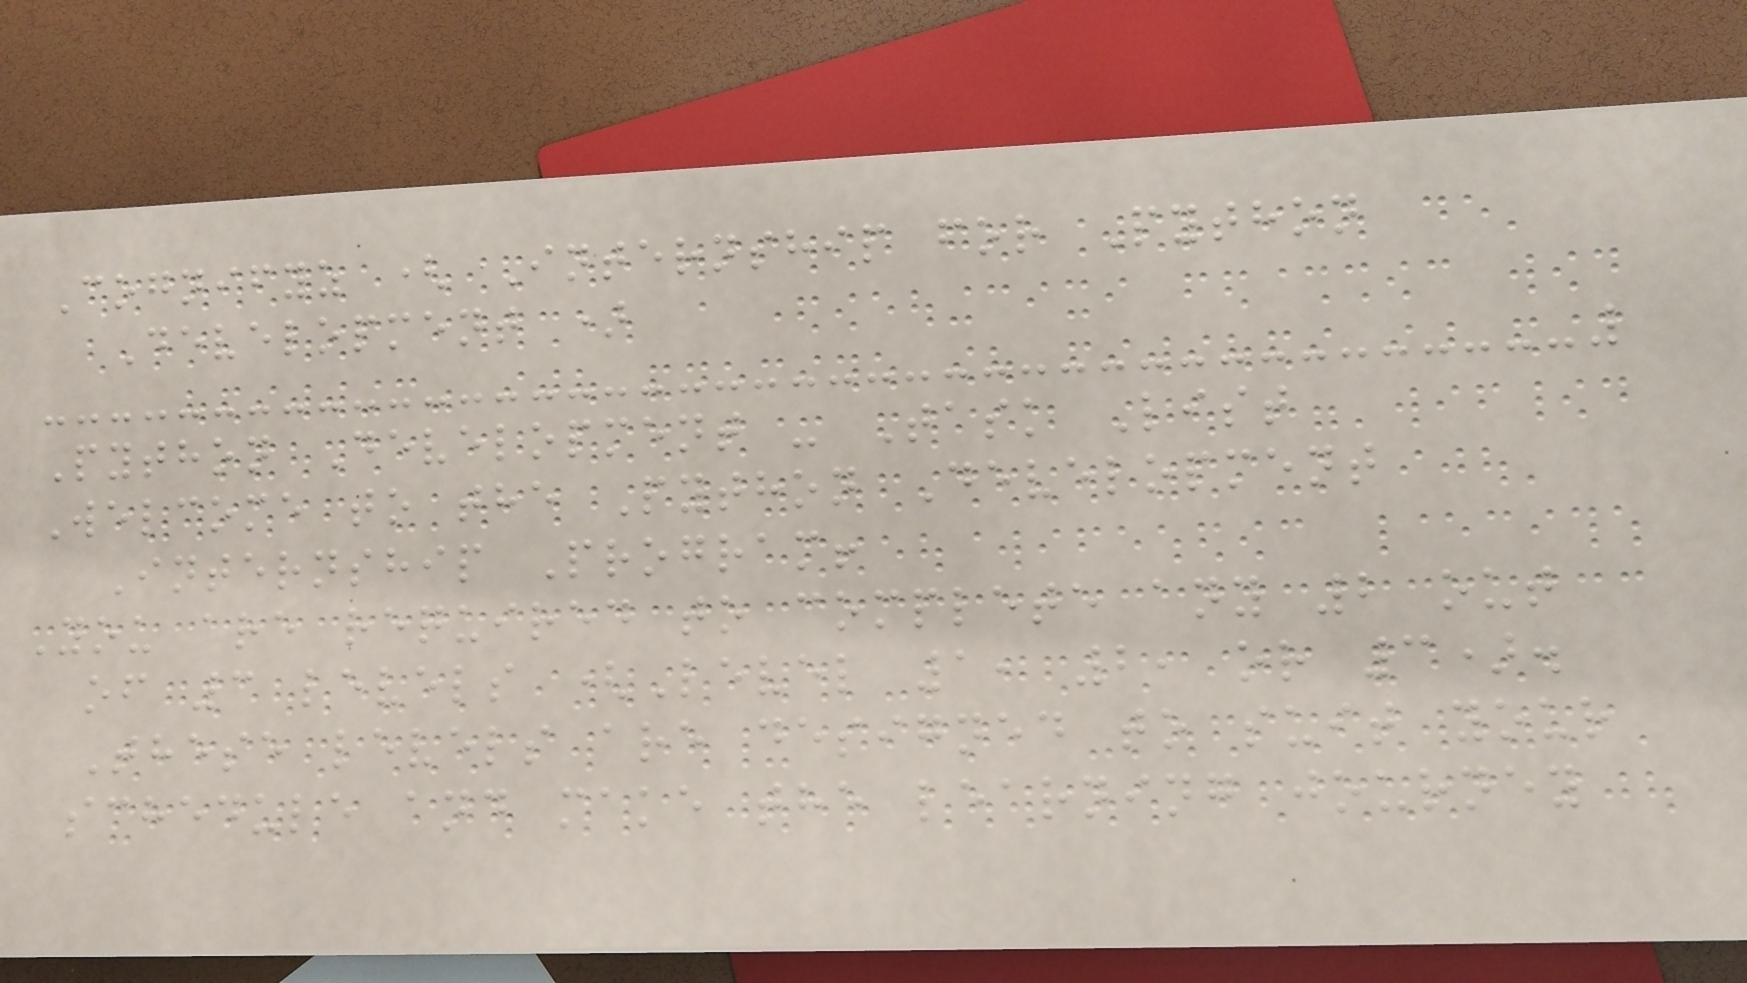Cognifyz ( Internship for Python
Development )
Python Development - Task List
Welcome to the Python Development
Internship Program!
You are required to complete any 2 out
of 3 levels (Level 1, 2, or 3).
These levels are designed to suit your
schedule and make the learning journey
